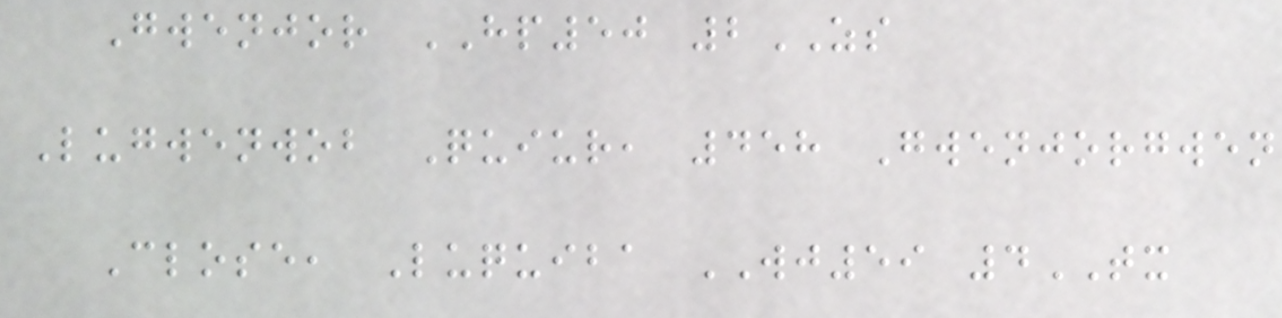Gwenjor HP50 2ZS
Lugwenwob Quiur, 458 Gwenjorgwen
Close, Luquiba WJ59 4TX
